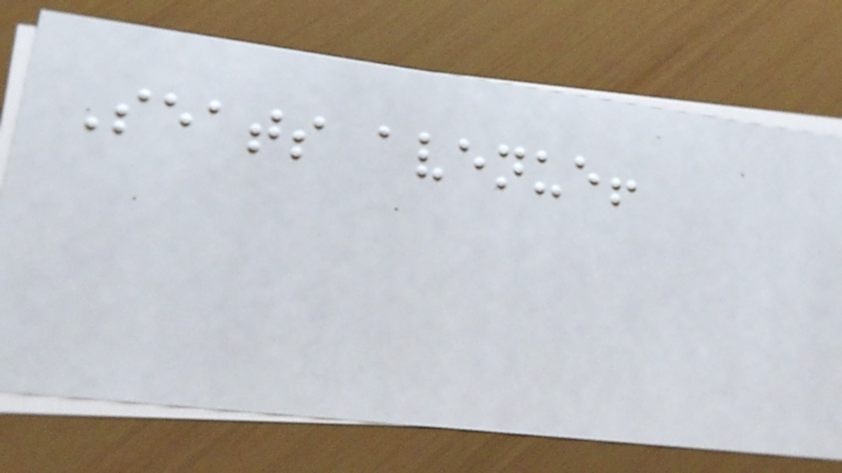Seats avenue!
